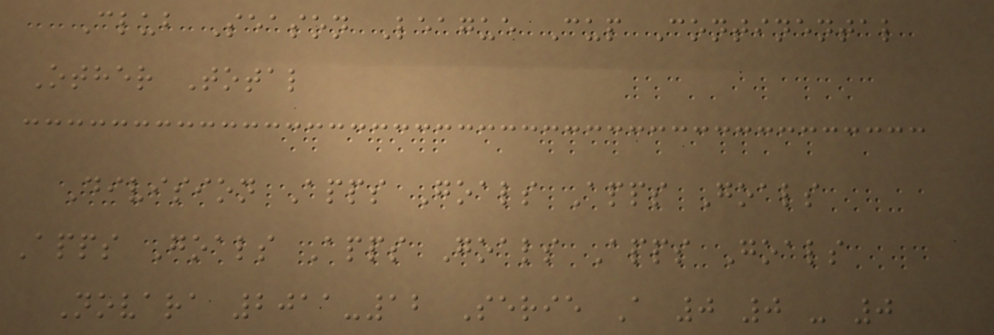Club Season League Cup Continental
Other Total
Division Apps Goals Apps Goals
Apps Goals Apps Goals Apps Goals
Novara 2011-12 Serie A 0 0 - 0
